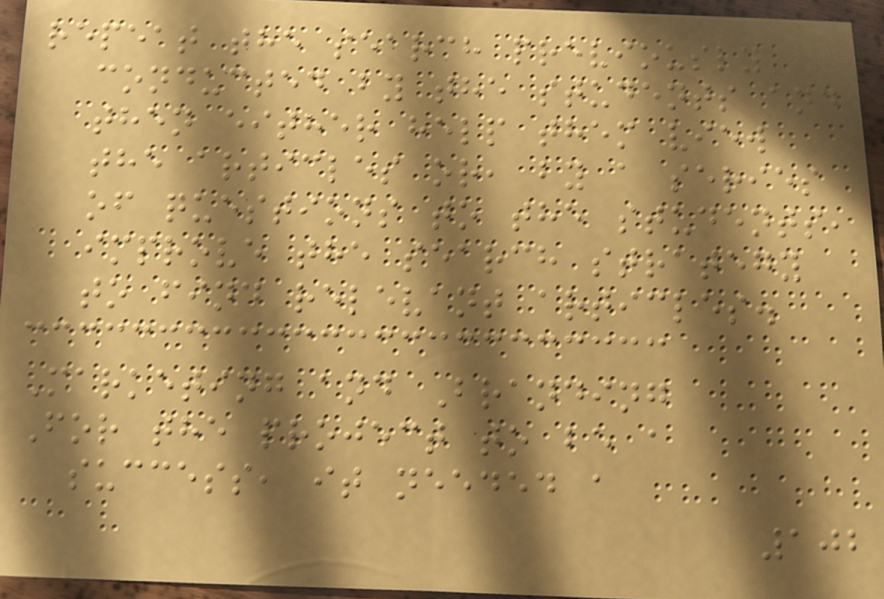repeat the search previously
conducted by the students and
then either help them view
the articles or, by a series
of questions to the students,
improve the search strategy
to find relevant articles.
Marketing and Branding
For the project to be a
success, it needed a
102
